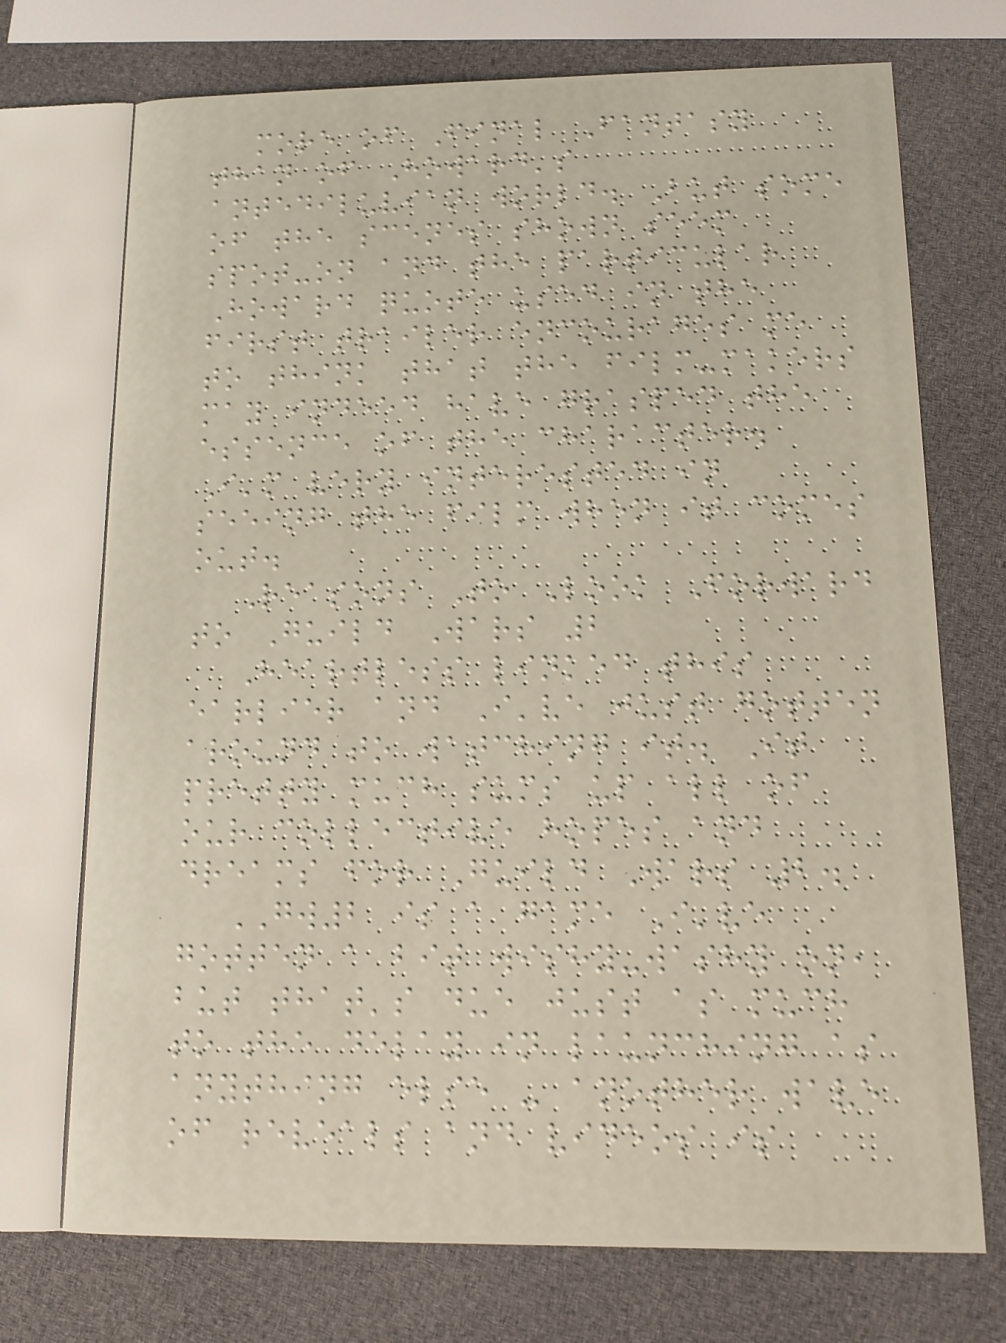more of Final Fantasy
than of Howard's
antediluvian world. But some
of the scenes shown seem
spot-on and the particular
Howard quote used in the
first trailer encourages me
to think that the film-makers
may indeed have grasped the
essence of the character.
I'm very interested in
seeing the film when it comes
out.
Reasons To Look Forward
to Guild Wars 2
Heartless linked this
earlier and I've just gotten
around to watching it. It
pretty much sums up all of
our collective hopes and
dreams for Guild Wars 2.
GW2 is a game I've
gotten a bit wishy-washy on,
but that's due just as much
to the delay in launching as
anything else - another wave
of reveals and videos is
